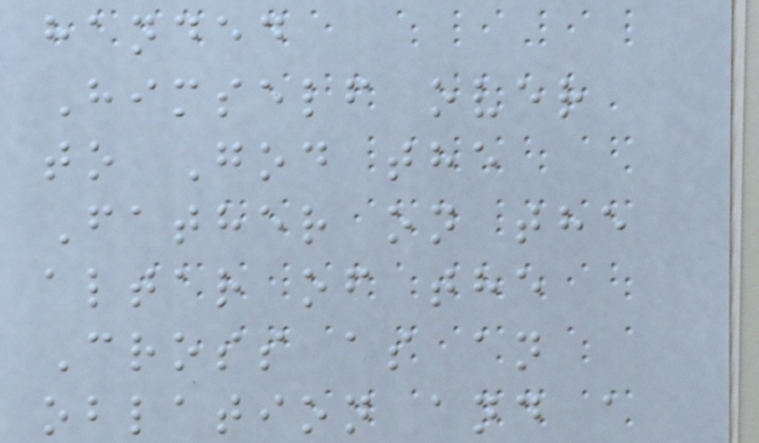handed
Himself over
to God the
Father on the
altar of the
Cross as an
oblation and a
